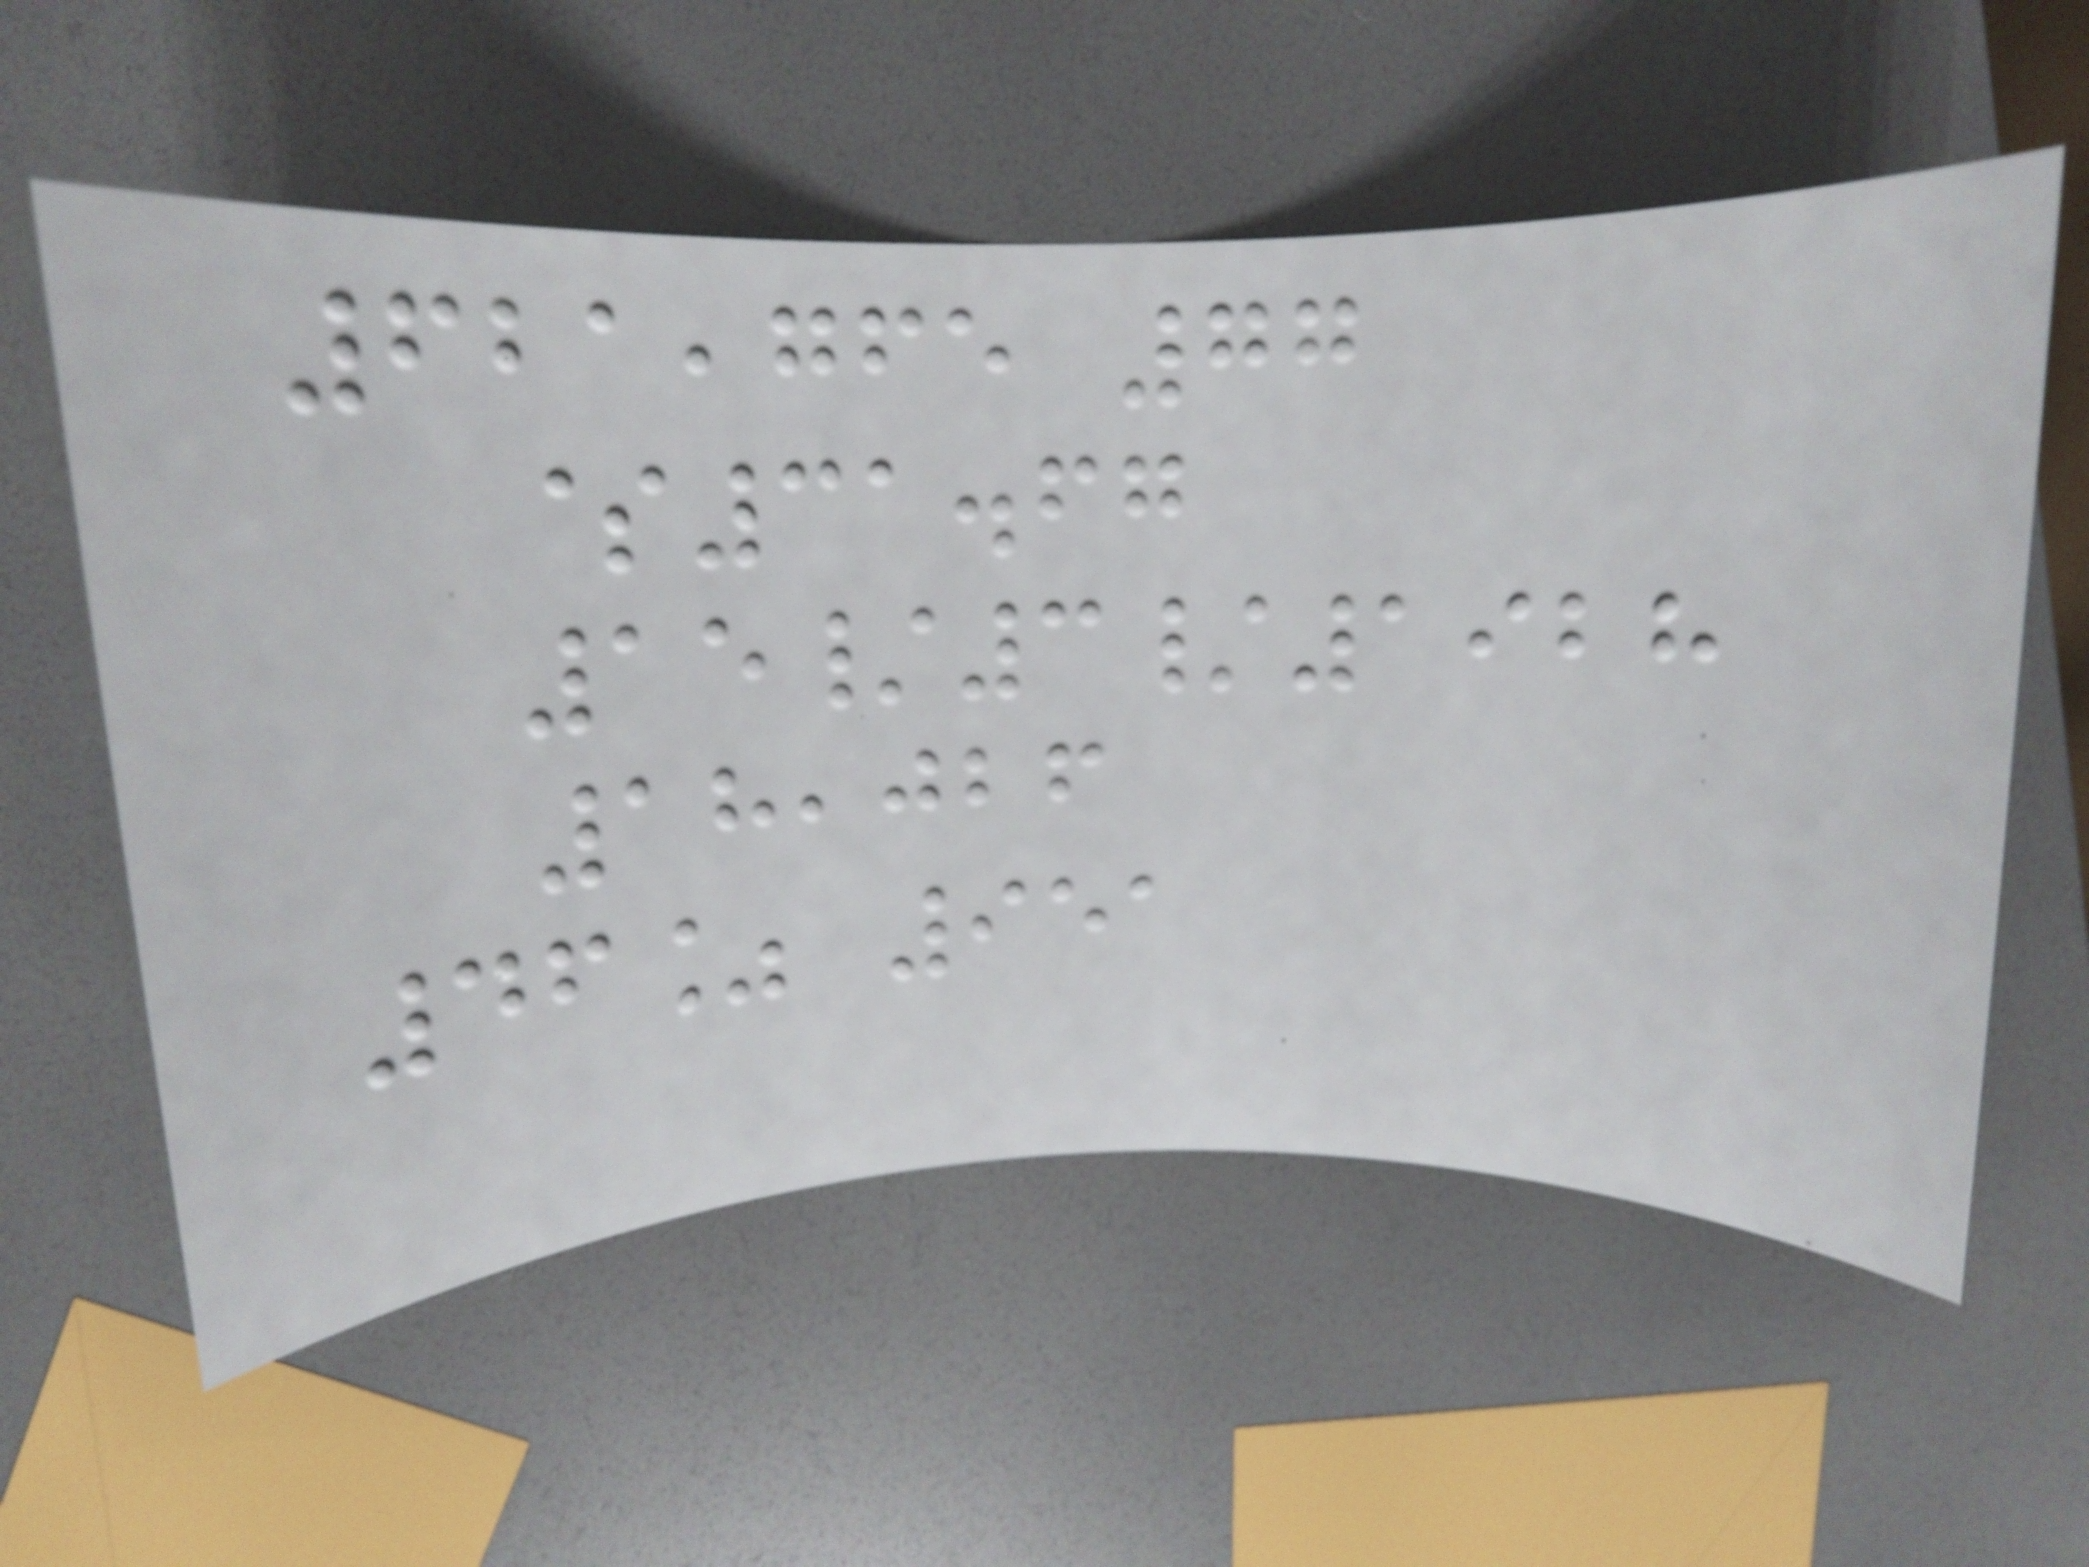621,765 77
$31.67
15/3/1928
18,026
46% 951
